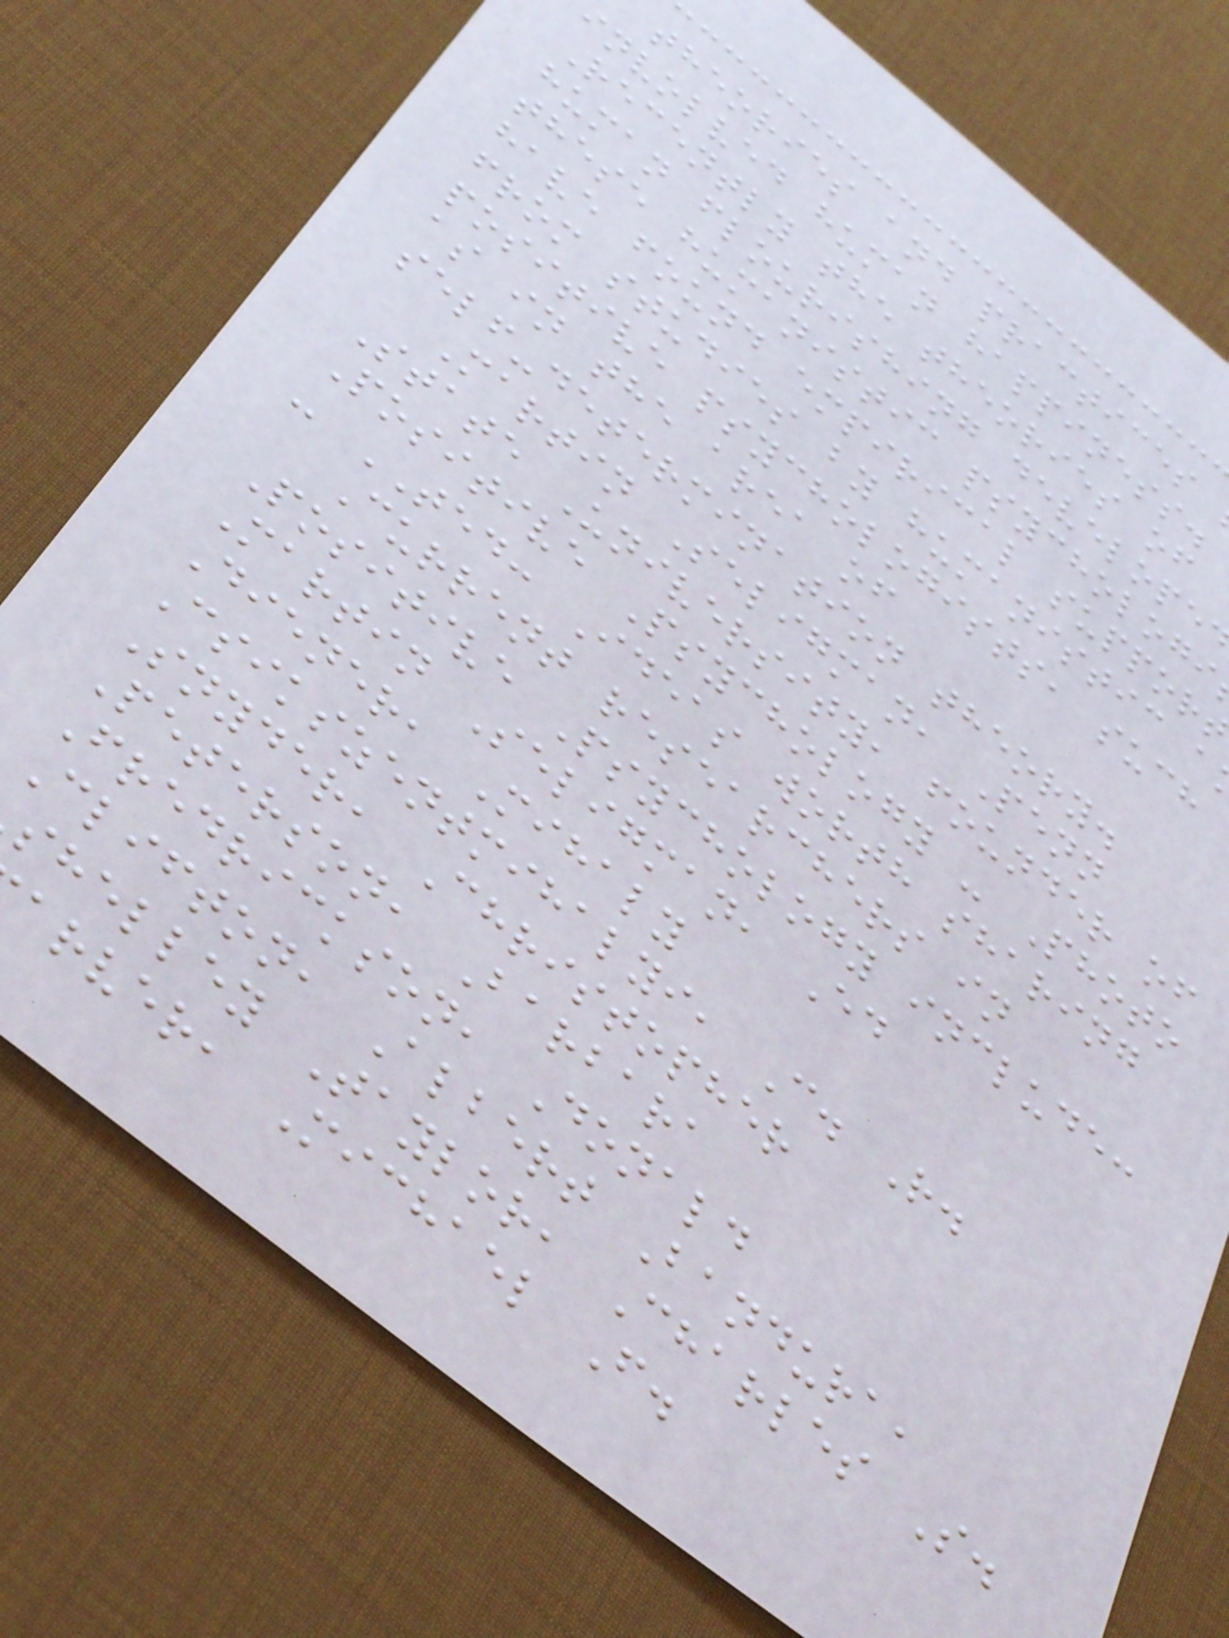theories and practices
involved human happiness.
Recently the theories of
human flourishing develope
these humanistic psychologi
have found empirical suppor
from studies by humanistic a
positive psychologists, such
as in the area of
self-determination theory.
Martin Seligman, Penn
State University, founder of
Positive Psychology - Photo
- TED: Ideas worth sharing
Current researchers in
Positive Psychology include:
Martin Seligman, Ed
Diener, Mihaly
Csikszentmihalyi, C. R.
Snyder, Christopher
Peterson, Barbara
Fredrickson, Donald
Clifton, Albert Bandura,
shelley Taylor, Charles S.
arver, Michael F.
